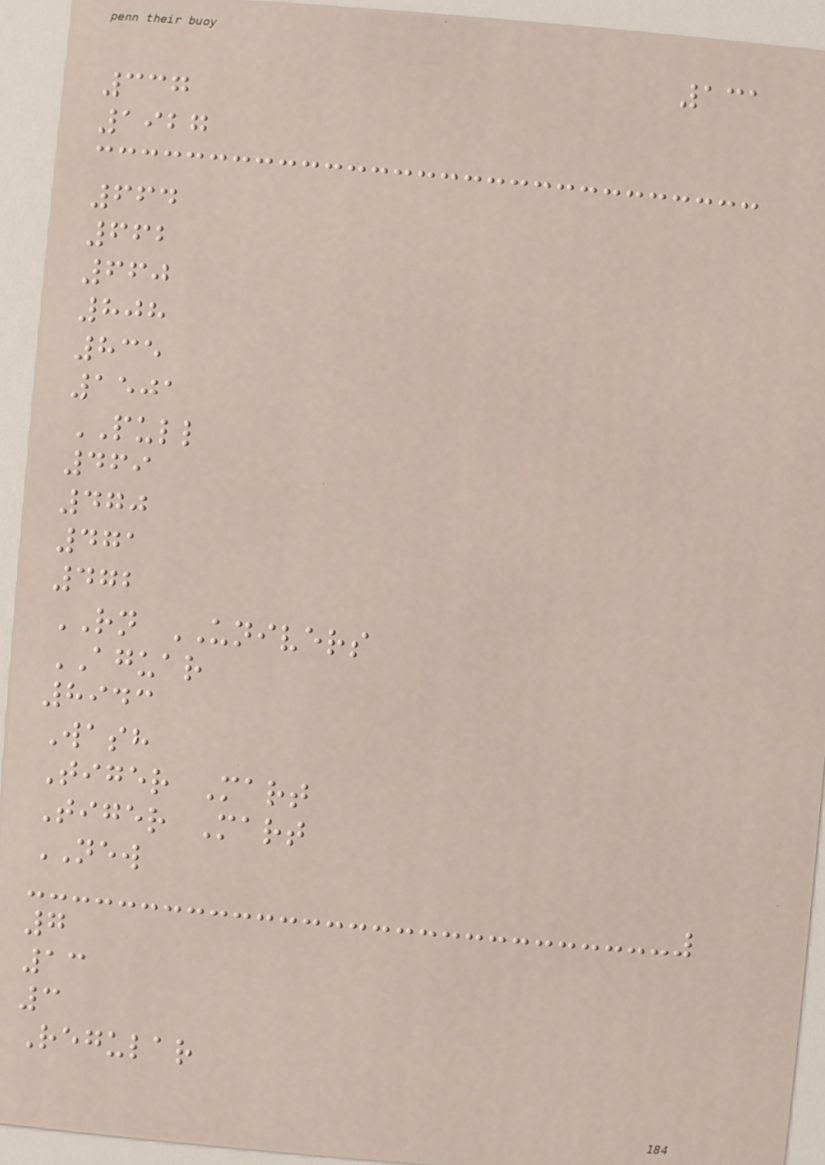131
337
1927
664
662
660
808
835
1501
PULL
469
470
471
472
RN UNIVERS
AGUAR
8943
Wash
Tiger Mart
Tiger Mart
NEW
7
13
3
Regular
